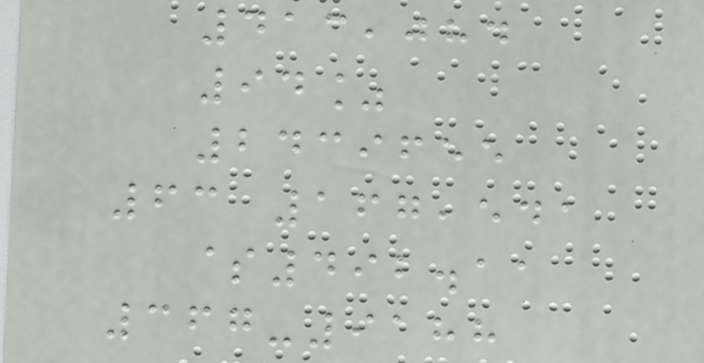413,084
94%
2439655
63 167,541
$492.11
367-9188
